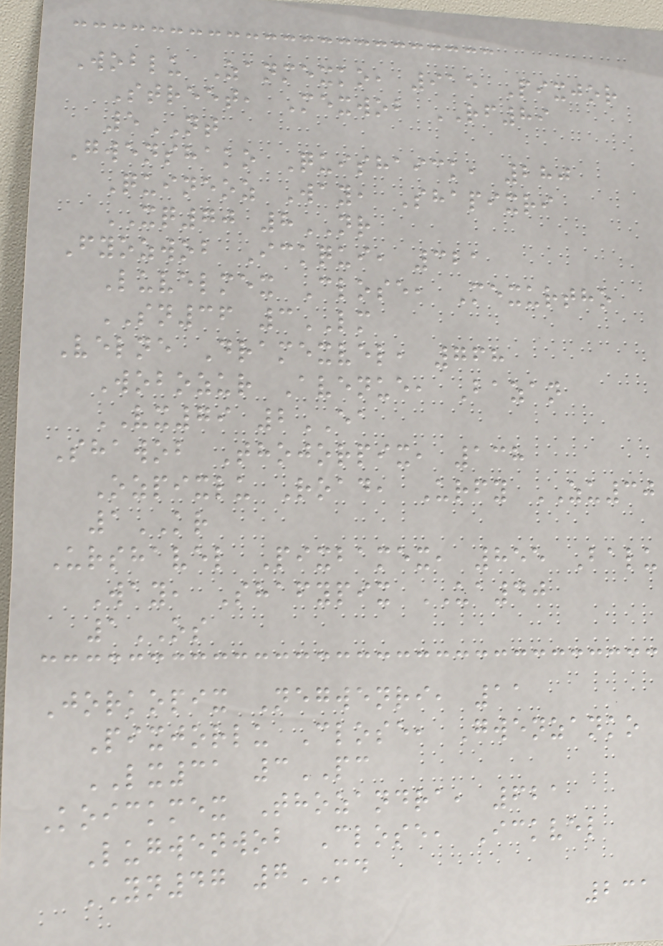Woblu Zanmexko, 915 Pixjor
Street, Mexwob RF89
5NT
Gwenshako Quishaick, 280
Quineoz Way, Shapixri
XQ70 8NR
Fyozwob Ickqui, 321
Luvelmex Close, Mexurtho
SN36 3LM
Velne Dramexvel, 768
Wobozur Avenue, Bazan
VX79 2EA
Shawob Thojorpix, 138
Ozpixlu Road, Urfy ZU30
1KR
Urshavel Pixbamex, 855 Balu
Way, Shafypix UA40
1OS
Jorkopix Negwenri, 11
Pixjorlu Close, Gwenzanko
LX31 3PC
Koickmex Thozandra, 621
Lugwenwob Close, Ickvel
YN47 7MD
231
